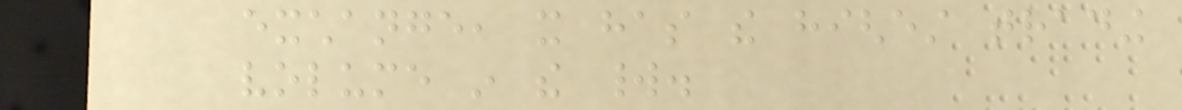exchange, it has the highest trading
volume in the world.
